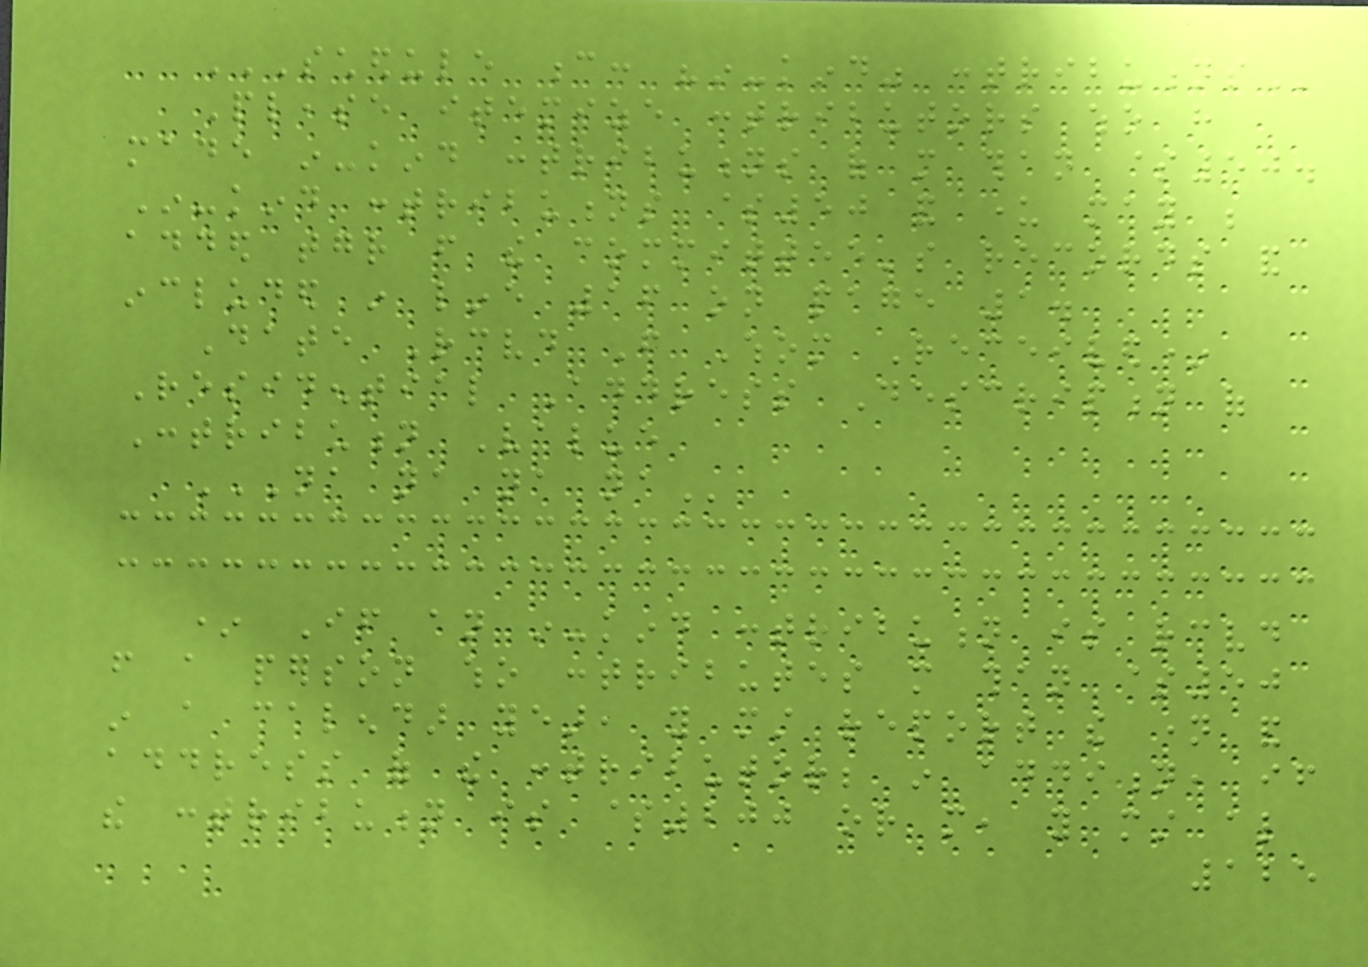SCHEDULE C: "IN-KIND" CONTRIBUTIONS
Please itemize contributors who have
made in-kind contributions of more than $50.
In-kind contributions $50 and under may be
added together from the committee's records and
included in line 16 on page 1.
Date Received From Whom Received*
Residential Address Description of
Contribution Value
NA NA NA NA
* If an in-kind contribution is received
from a person who contributes more than $50
in a calendar year, you must report the name and
address of the contributor; in addition, if
the contribution is $200 or more, you must also
125
